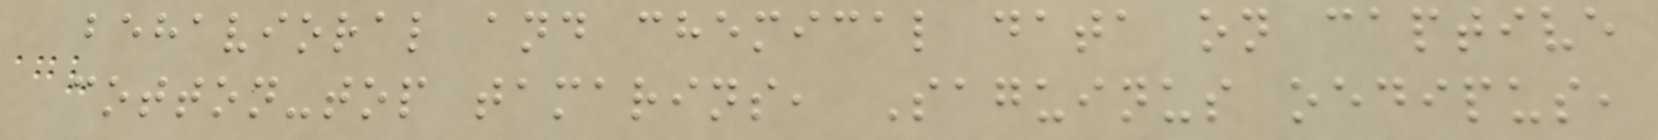behavioral and chemical data on captive
cotton-top tamarins, Saguinus oedipus,
